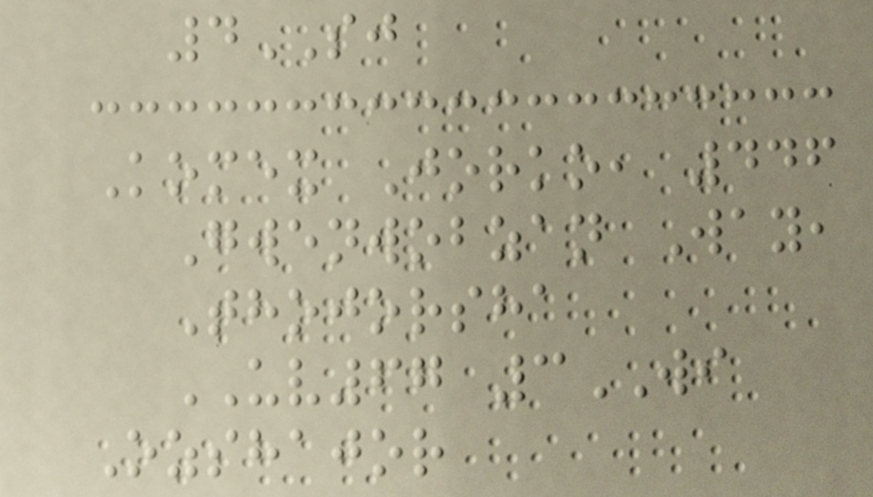4SJ
Komex Jorko, 446
Gwenwobzan Way,
Thojorsha
UV67 3WI
Ozshajor
